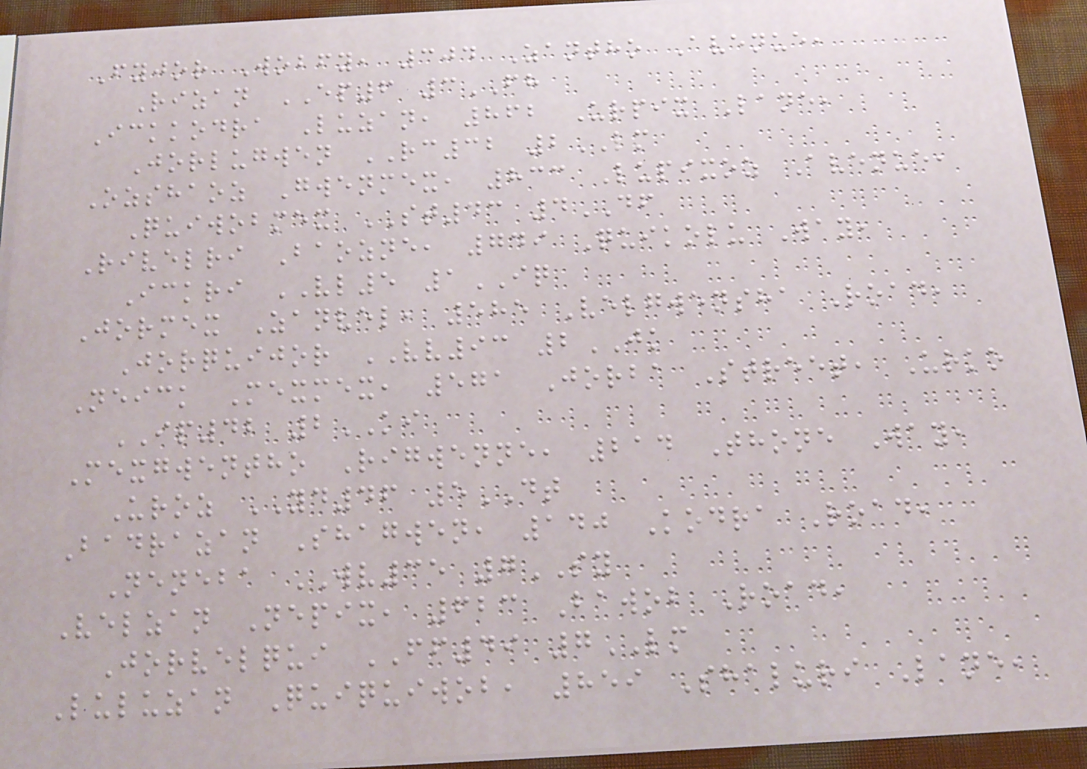Fyjor Wobfy, 304 Zantho Avenue,
Rizan EP6 3FH
Ickkodra Luzan, 862 Urpix Lane,
Jorlugwen RC32 2LM
Ozshaoz Gwenmex, 833 Lupixoz Avenue,
Quiwobmex ST43 4DF
Rivelri Baozne, 749 Quikolu Way,
Ickri VL5 1IQ
Jormex Zanvel, 585 Velgwensha Road,
Jorquijor VV93 2JK
Neick Mexmex, 571 Jorba Street, Urko
IP42 2KI
Mexgwentho Rigwenne, 214 Thone Way,
Uroz YD46 5DT
Badrazan Shagwen, 140 Kodra Road,
Neneba WV35 7SY
Velzan Nepix, 623 Bawob Road,
Jorvelqui FF49 7LM
Luluzan Quiquiwob, 859 Shaluri Lane,
